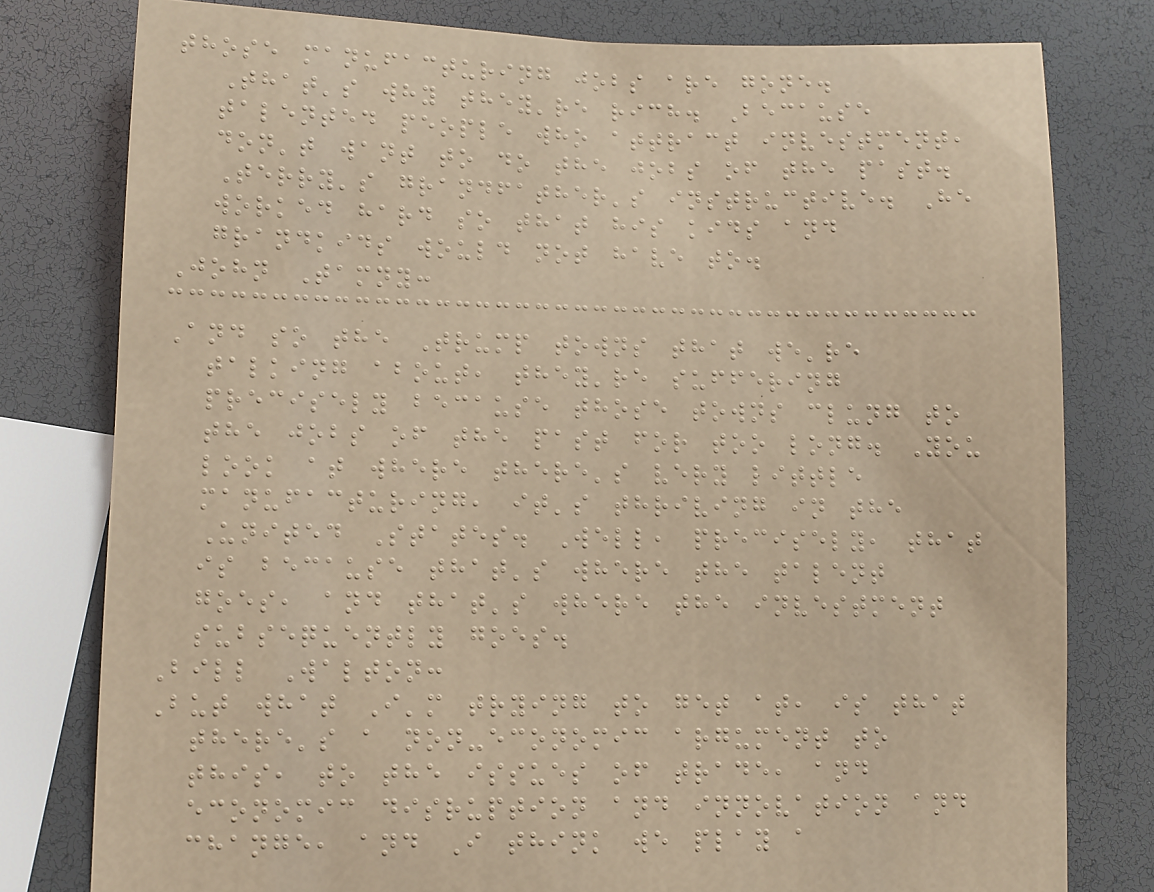those manufacturing jobs are gone.
That's why they're rich. Because
talented people who attract investment,
don't want to do the jobs of the past.
Terry's grandfather's instructive. He
worked hard so that his kids and
grandkids would not have to.
John Tamny:
And so the Trump towns that we're
talking about, they're suffering
precisely because those towns clung to
the jobs of the past for too long. You
look at where there's very little
manufacturing, it's thriving in the
United States. Well, precisely, that
is because that's where the talent
goes, and that's where the investment
subsequently goes.
Bill Walton:
But what I'm trying to get at, is that
there's a non-economic argument to
this, to the issues of trade, and
economic disruption and innovation and
change, and I think we play a
